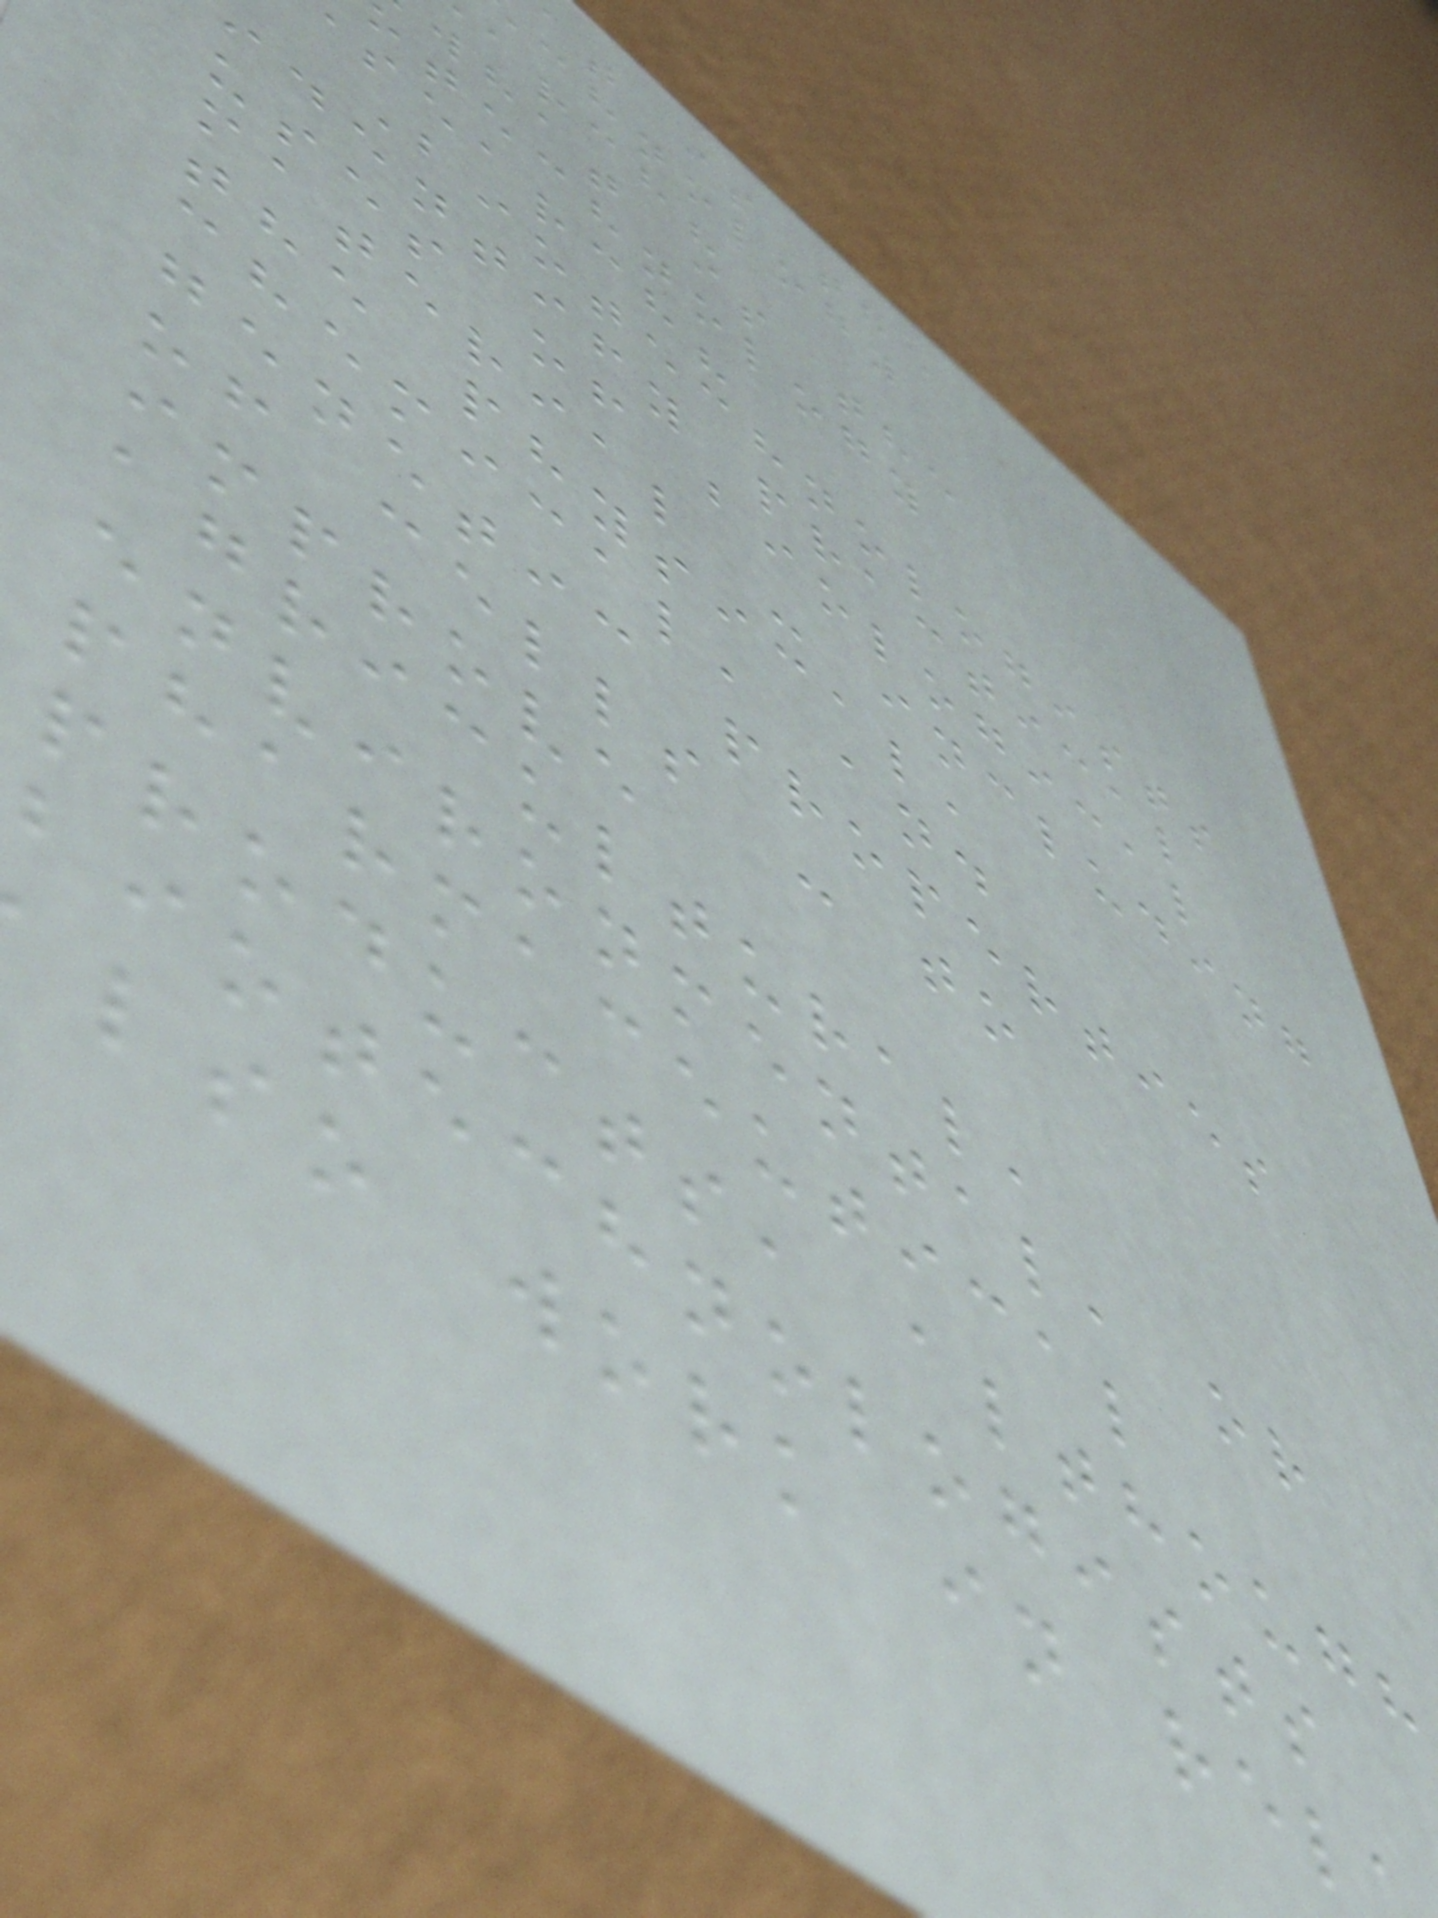at is the
chnology
arch?
what is the
technology
search?
Biotechnologists
identify practical
uses of biological
material - including
the physical,
chemical, and
genetic properties
of cells - to
improve
agricultural,
environmental, or
pharmaceutical
products, although
biotechnologists
lso work in rel
